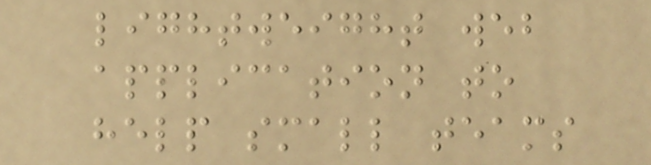lightweight web
application to
help small teams
